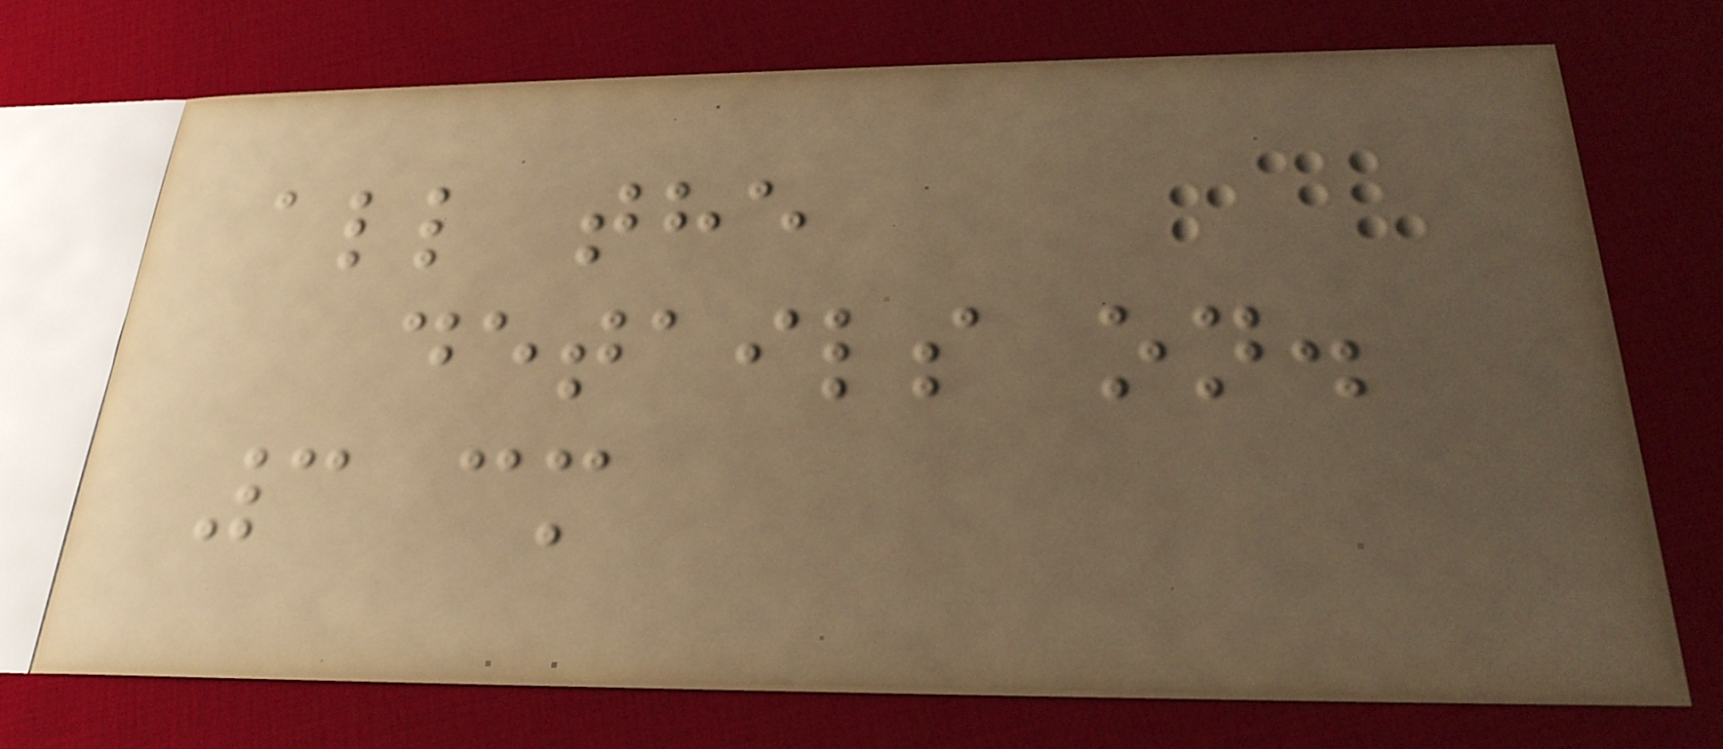all the
details on.
3 cm
